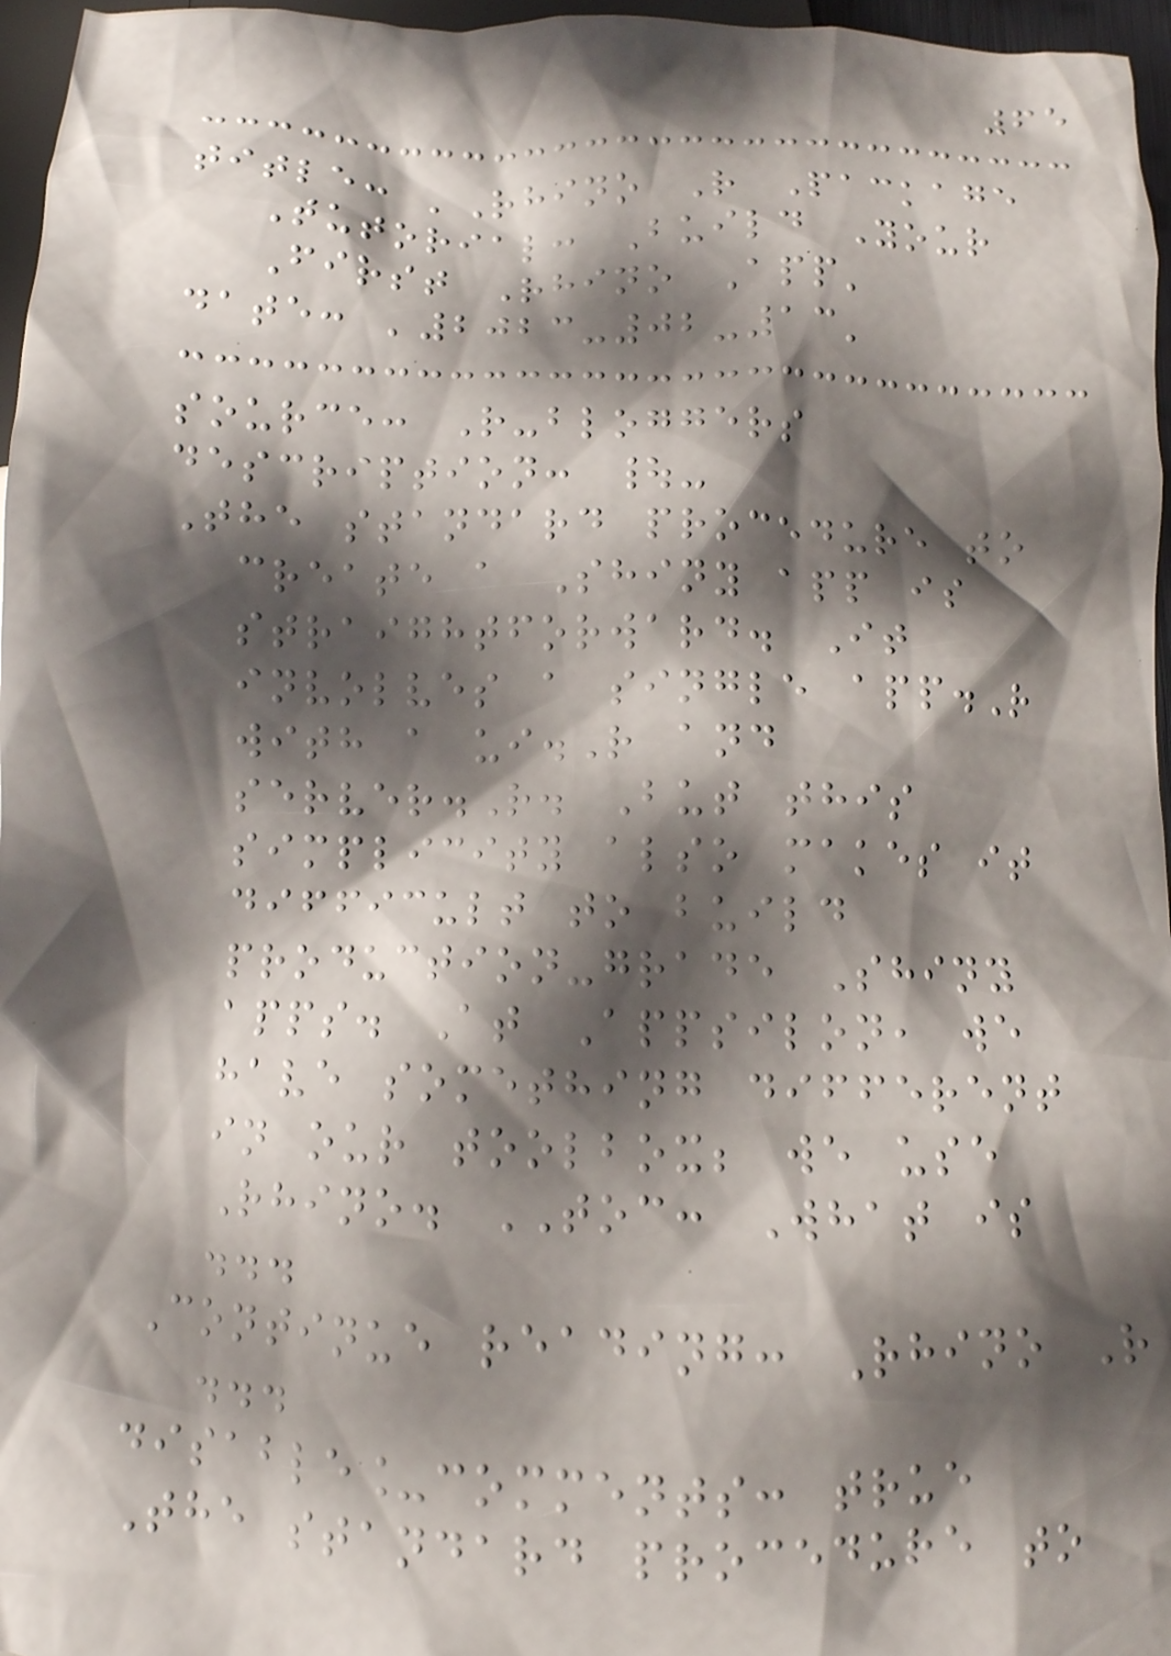65
title: 'Rhino R Package
Tutorial: Build Your
First Rhino App'
date: '2023-02-13'
source: R-bloggers
description: |-
The standard procedure to
create a Shiny app is
straightforward. It
involves a single app.R
with a ui.R and
server.R. But this
simplicity also makes it
difficult to build
production-grade Shiny
apps. At Appsilon, we
have something different
in our toolbox; we use
Rhino. TOC: What is
...
Continue reading: Rhino R
...
disable_comments: true
The standard procedure to
